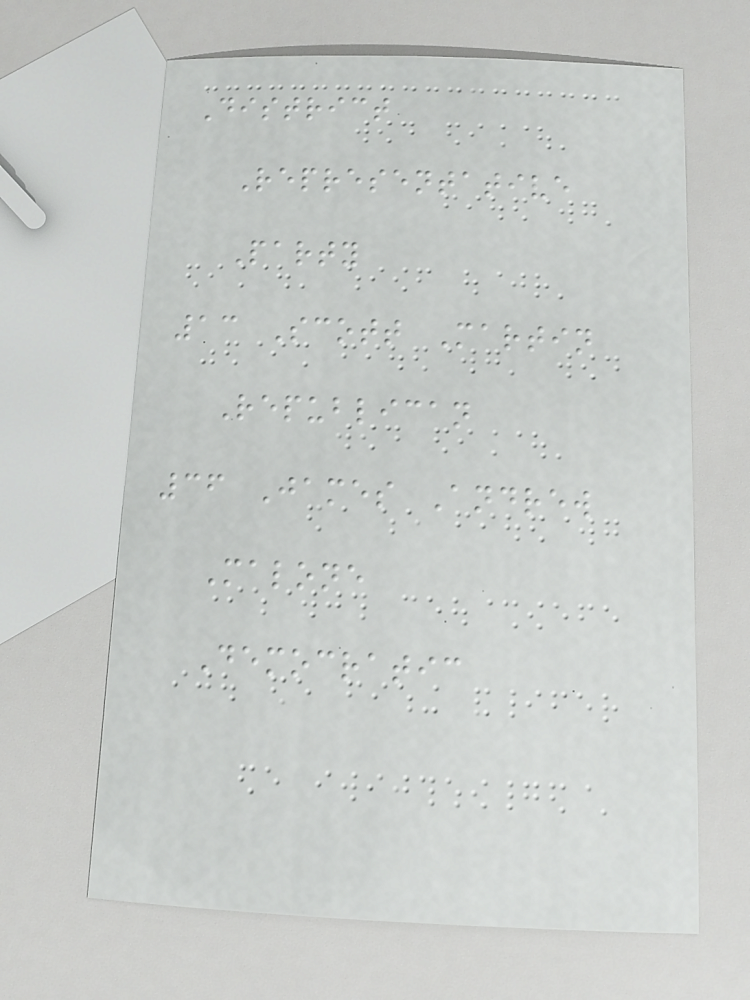District
Representative
Party
13 Scott Martin
Republican
36 James Andrew
Malone
Democratic
